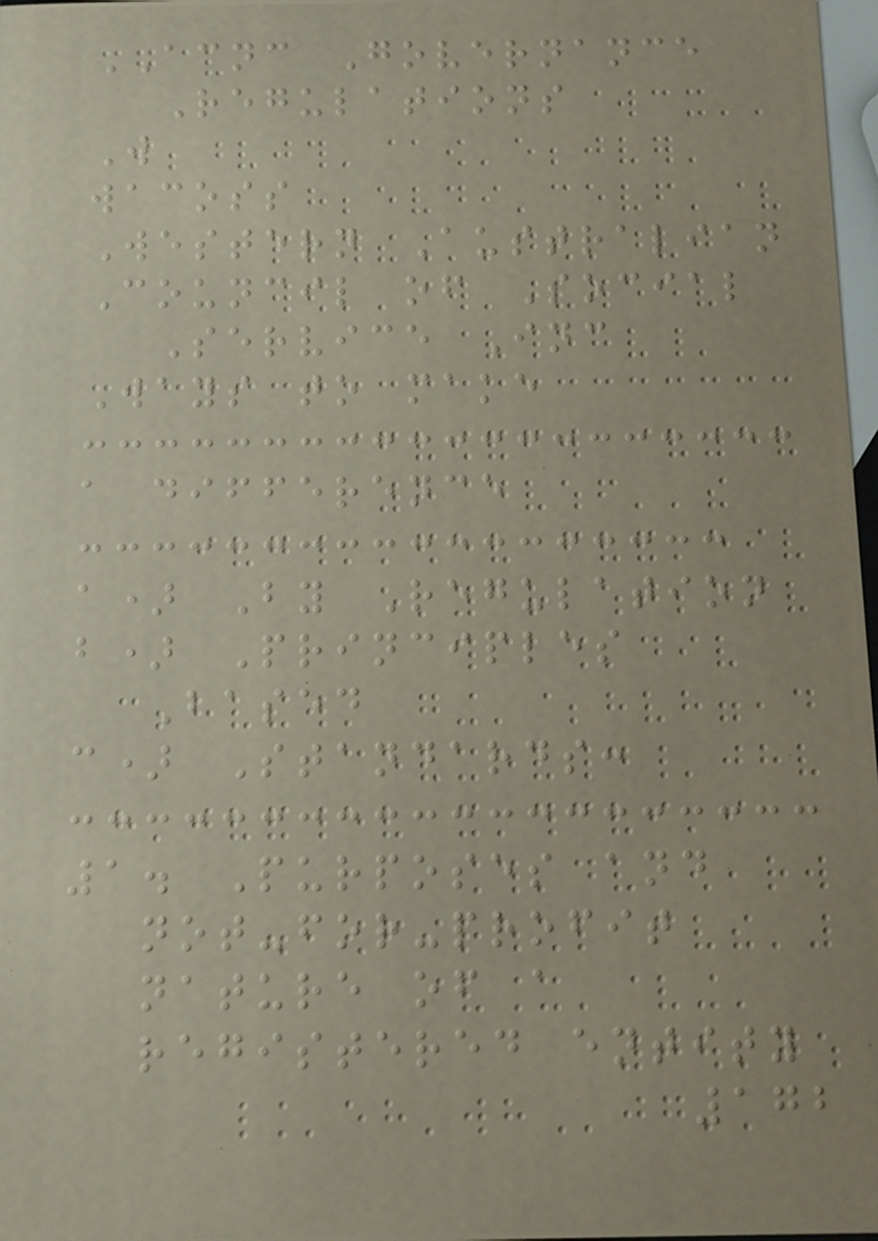ACNC Governance
Regulations
W
wacoss
Western Australian
Council of Social
Service Inc
Ways to make
a difference
a) By Regulation
b) Principles
Based
c) Standards:
1. Purposes and
not-for-profit
nature of a
registered entity
172
